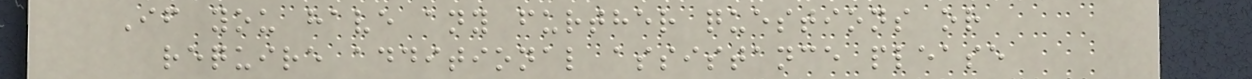If you have any further questions or
require additional assistance please
